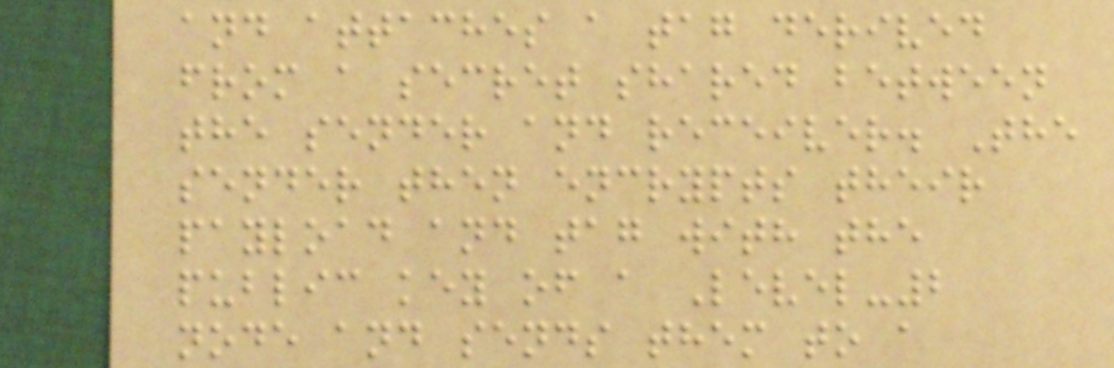and attaches a tag derived
from a secret shared between
the sender and receiver. The
sender then encrypts their
payload and tag with the
public key of a Level-2
node and sends them to a
